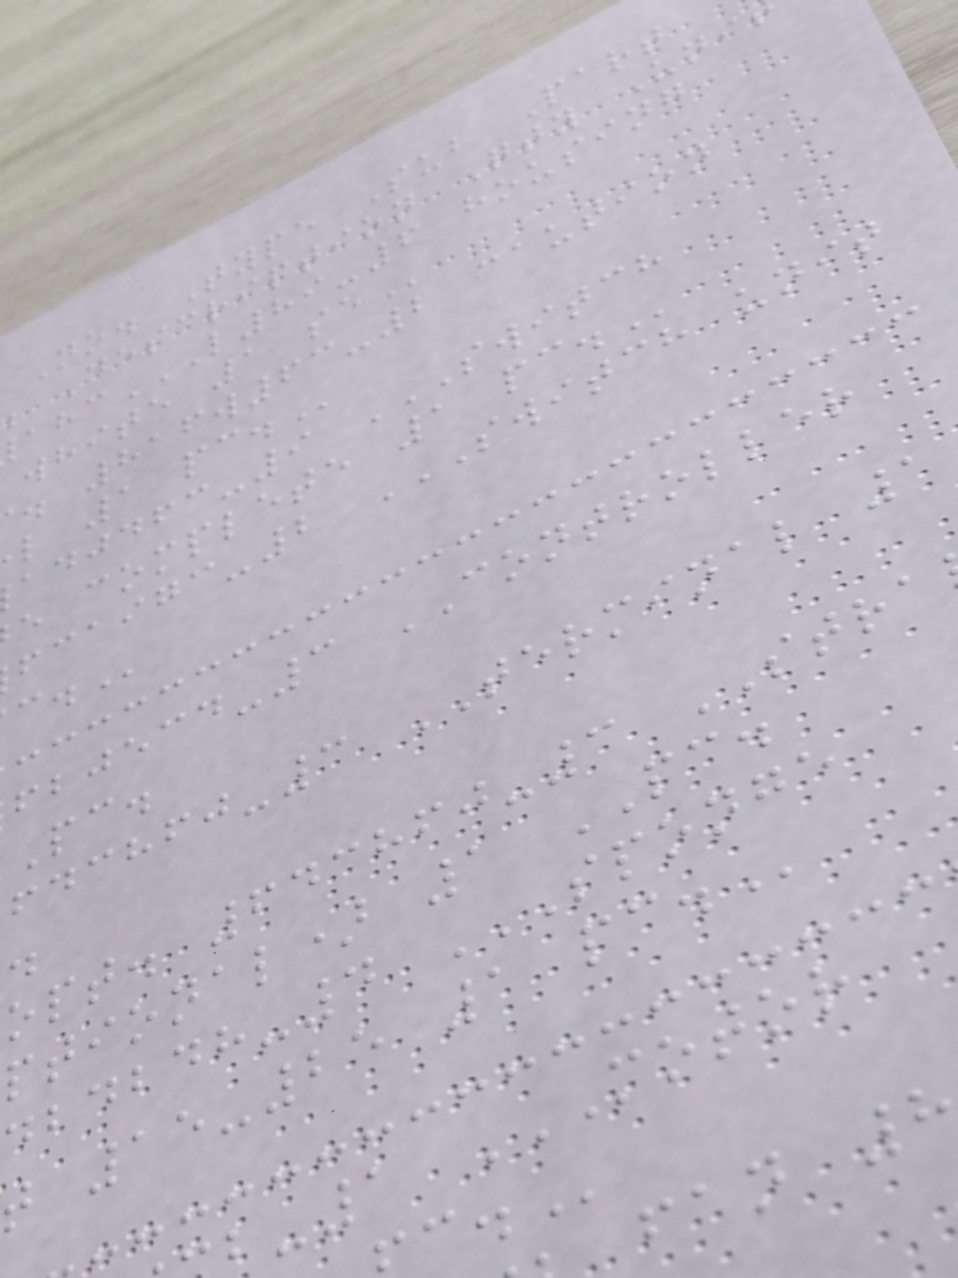No. Type Sub Part
Description Qty Uni
white 1
. 816w63-2 caution
l 1
e complete 1
-3 CONTROLLER
-3 TERMINAL 1
opt. 643860-3 STRA
ptional) 1 PC.
t 15-25 1
